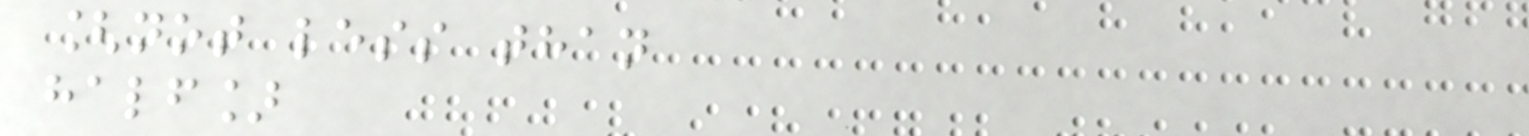[not less than
half]
